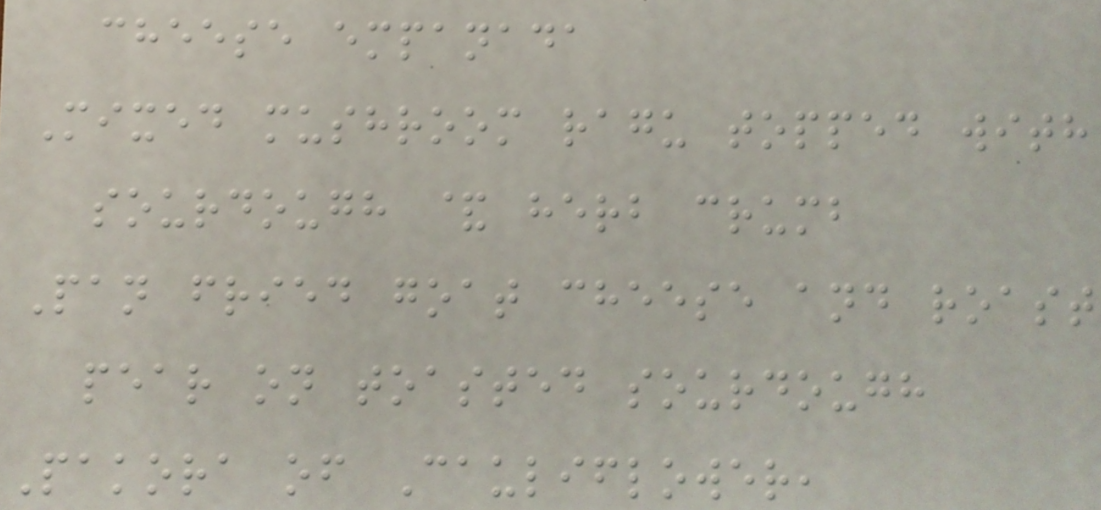cheese empanada
Mixed mushroom ragu topped with
sourdough & herb crumb
Pan fried goat cheese and roast
pear on toasted sourdough
Pakora of Cauliflower,
